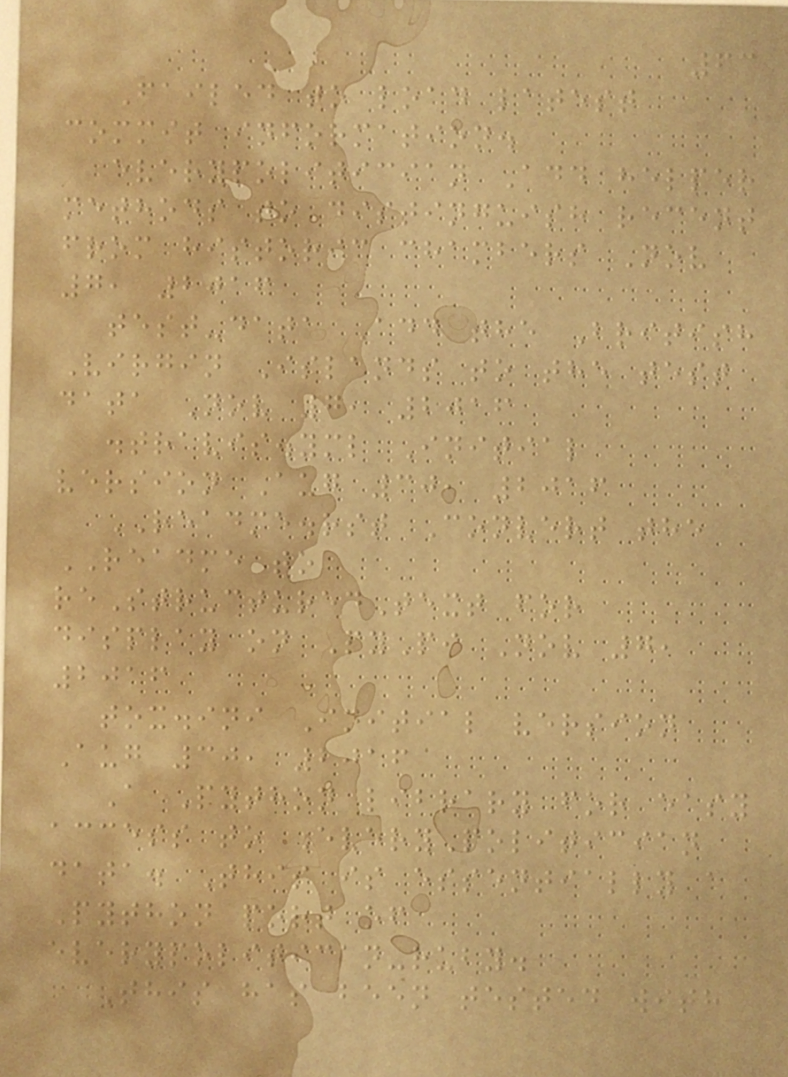63
Failed to load latest
commit information.
everypolitician Add helper
methods to distinguish recent
from historic chambers Nov
7, 2016
test-data Add the British
Virgin Islands to the test
data Nov 7, 2016
.travis.yml Initial
version Aug 30, 2016
README.rst Convert the
README to
reStructuredText for
display on PyPi Nov 7,
2016
tox.ini Initial version
Aug 30, 2016
A Python library for easy
access to EveryPolitician
data. This is essentially a
Python port of
everypolitican-ruby.
This has been tested with
